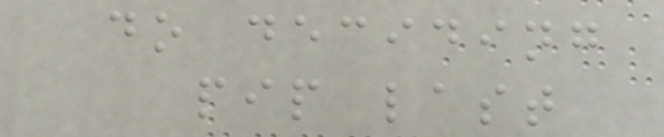do deciding
pip last
